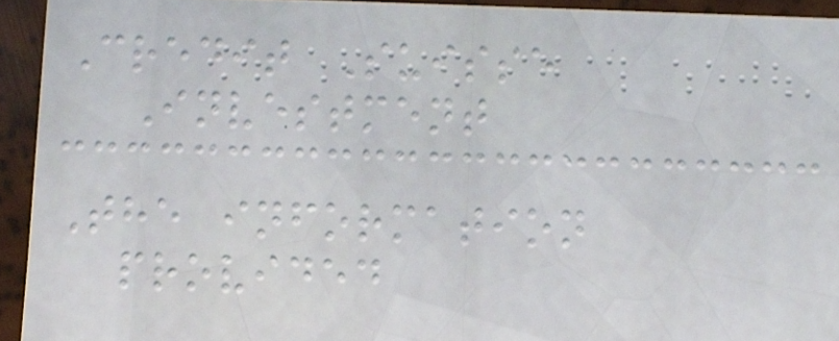Credit Suisse
Investment
The information
provided
